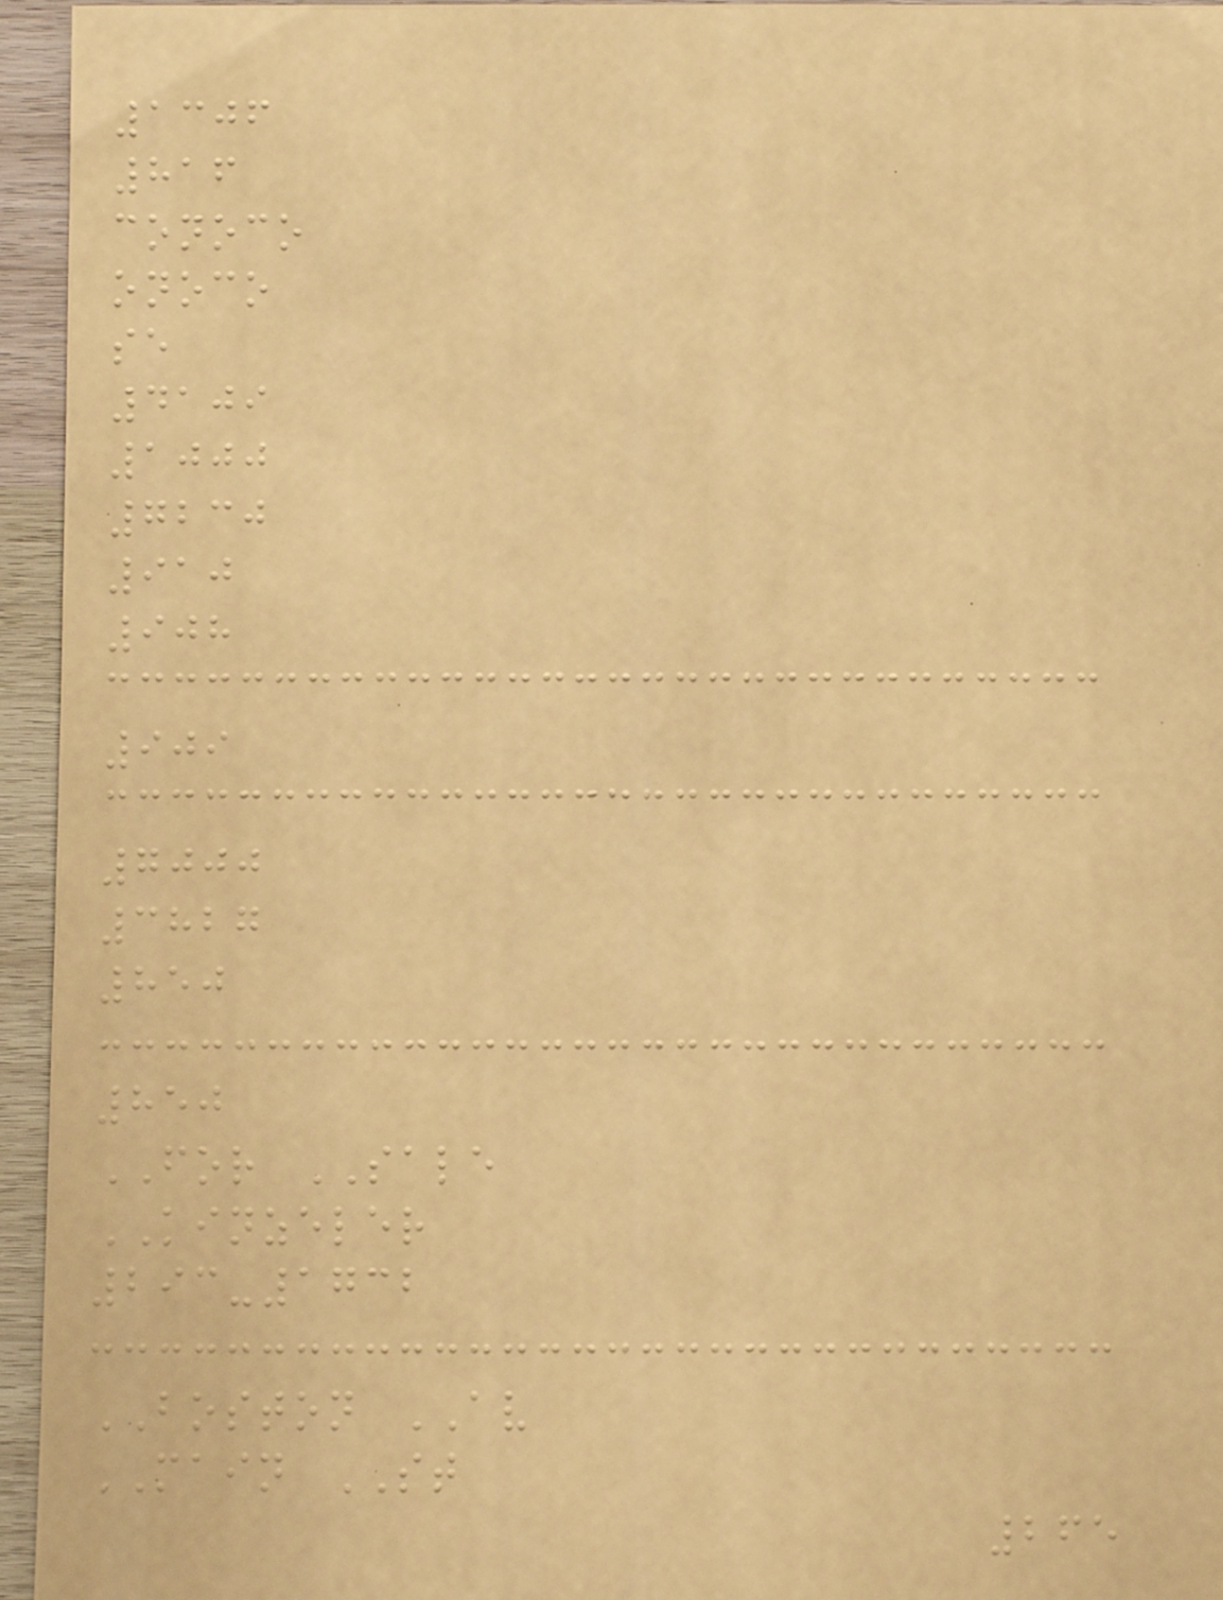1306
816
conoco
onoco
se
4109
1000
7230
910
908
909
7000
3827
850
850
FOR SALE
KINZELER
293-1732
BOSTON AV
MAIN ST
265
